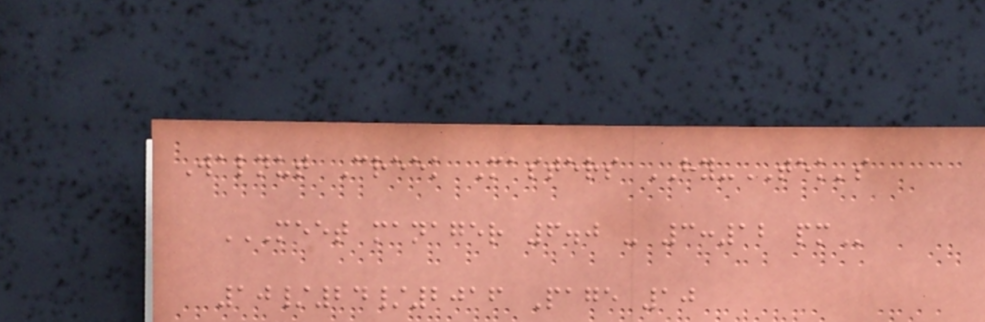Walnut Creek Masters HY-TEK's
MEET MANAGER 6.0 - 3:12 PM
10/24/2016 Page 10
